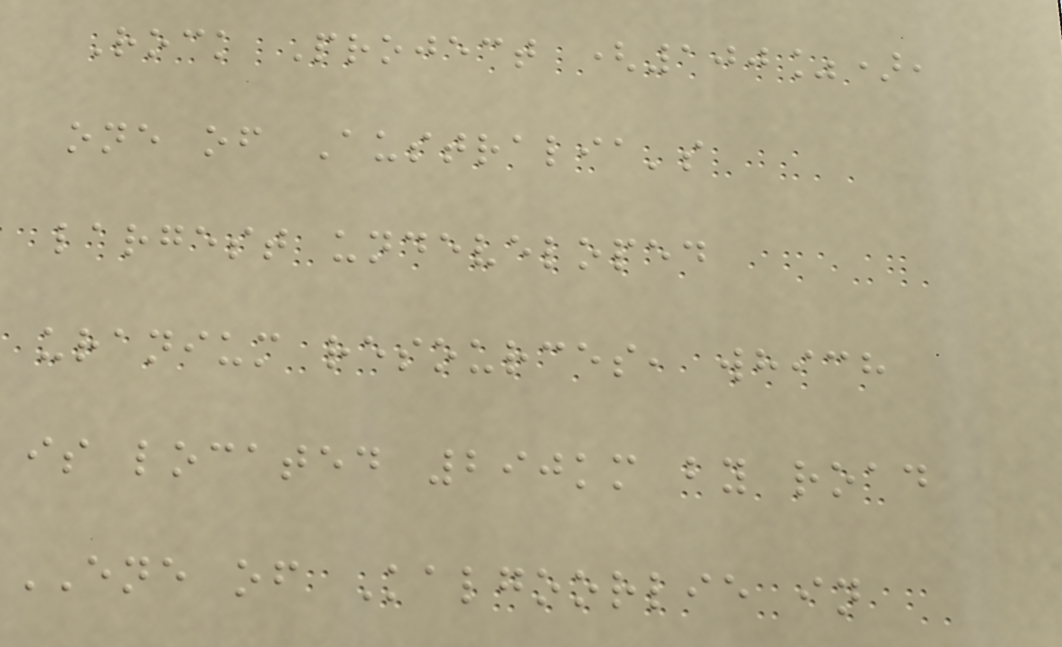Rock Project (100%),
one of Australia's
largest undeveloped
uranium resources, which
is located 290km by road
ENE of Kalgoorlie in
